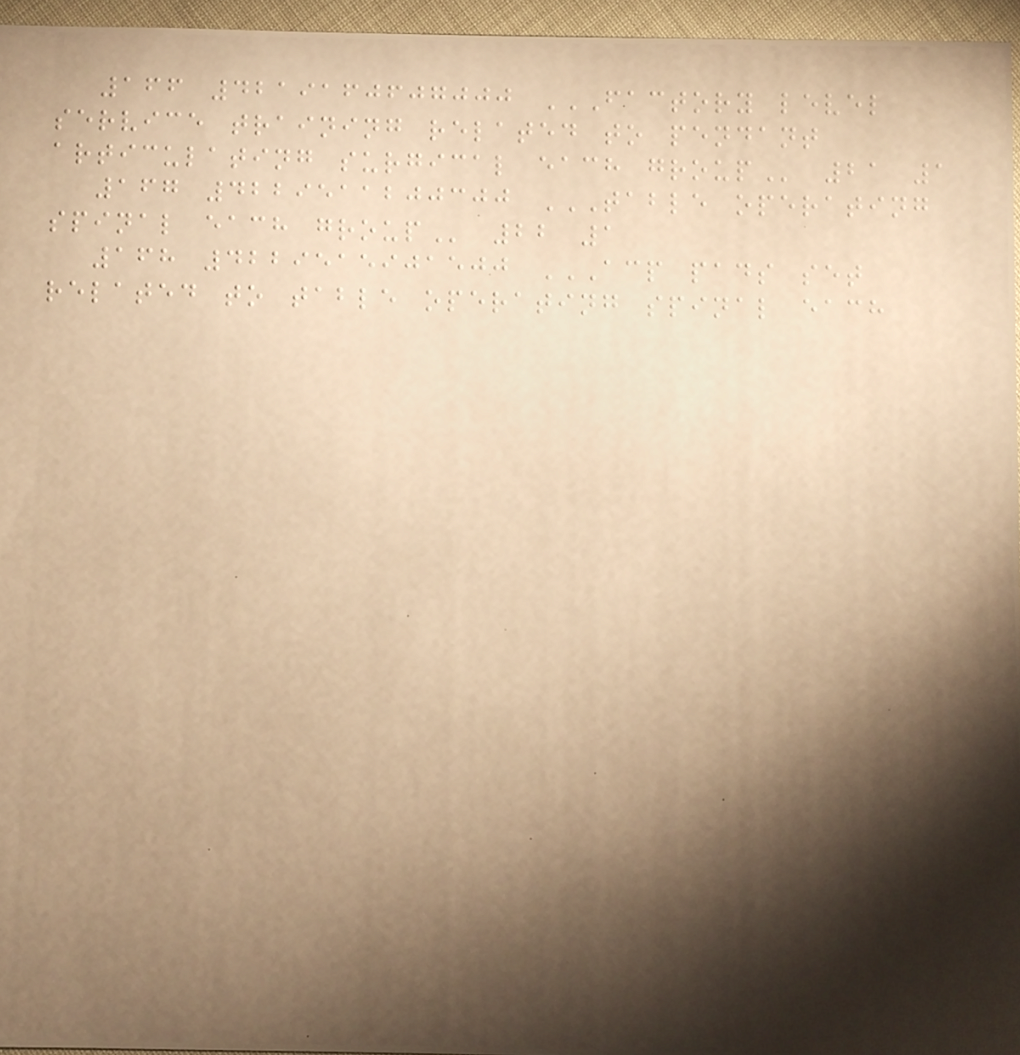166 4219160607000 FACTORY LEVEL
SERVICE TRAINING RELATED TO PENDANT
ARTICULATING SURGICAL EACH GROUP 21 1
167 4229511200300 TABLE OPERATING
SPINAL EACH GROUP 22 1
168 4229515901500 ACP PADS SET
RELATED TO TABLE OPERATING SPINAL EACH
